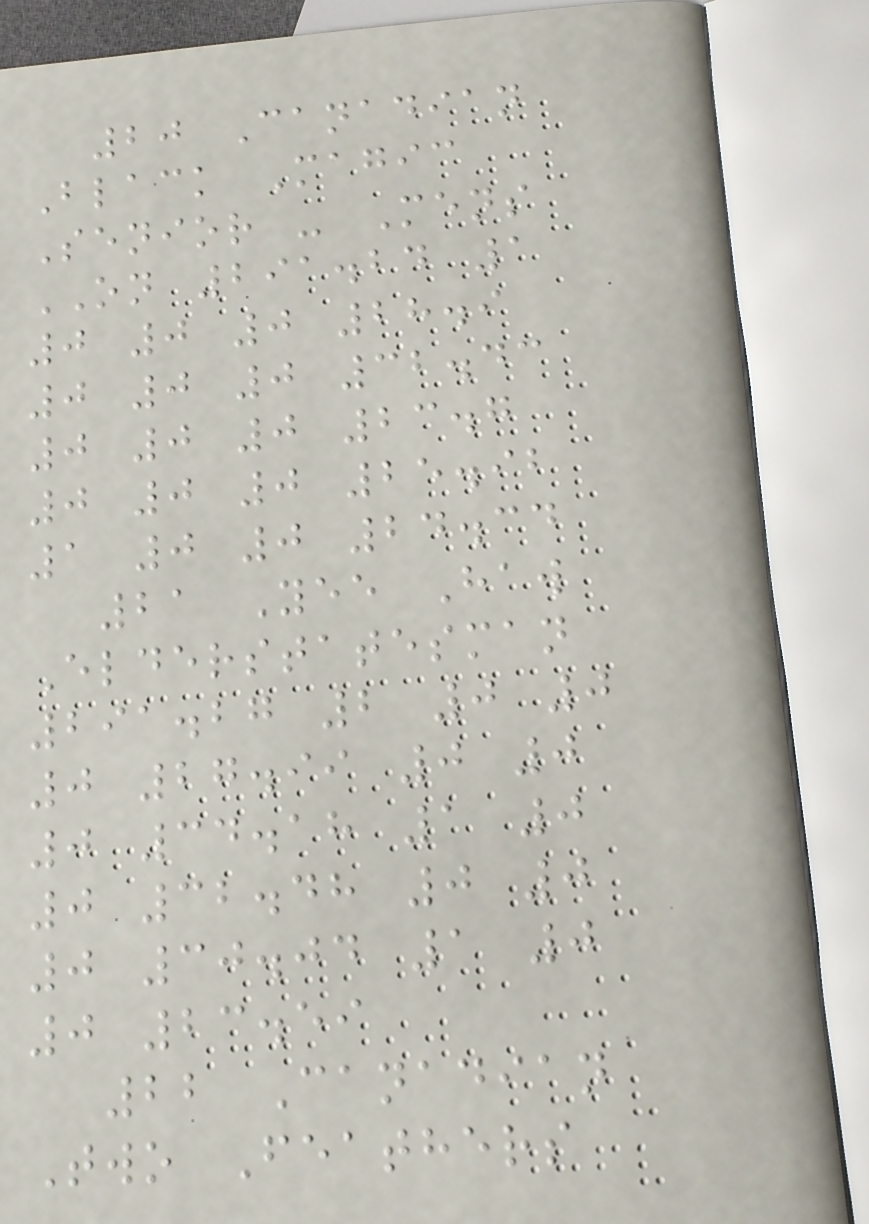20 Canadian
Black Magic
Senior - Mens
ON 291.24 1
0 0 0 28.9
0 0 0 32.43
0 0 0 23.7
0 0 0 25.92
1 0 0 24.34
21 Yee Haw
Elderstatesman
291.27 2 0 0
0 27.99 0 0
0 34.18 1 0
0 32.48 0 0
0 30.04 1 0
0 23.59
22 Canadian
Two Feathers
